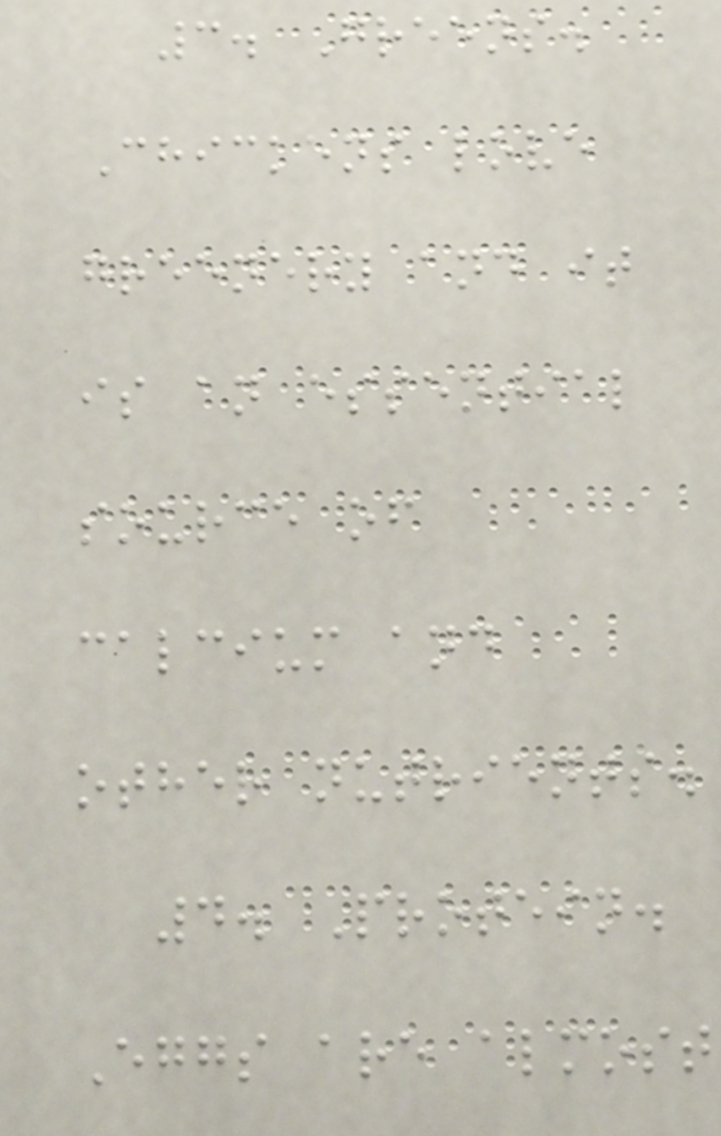3. Greens.
Chickens love
greenery and it
is an essential
source of
calcium and
other nutrients.
4. Protein.
Eggs are almost
